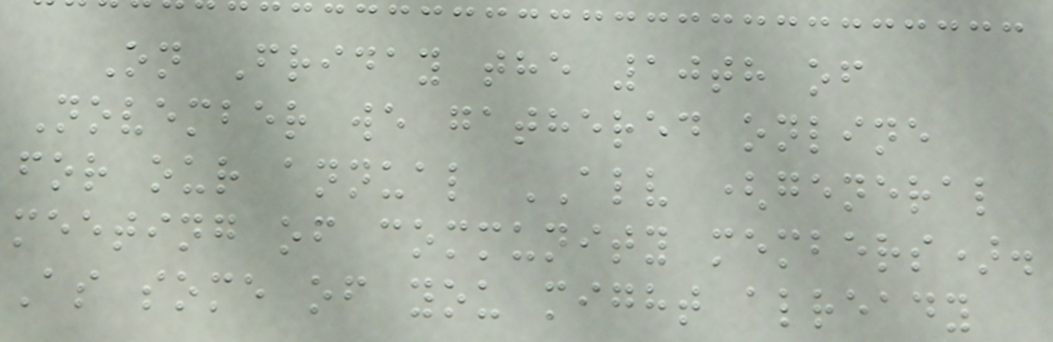On Friday the 10th of
November we gathered online
for our annual ALV (general
meeting of community members).
As some of you might already
